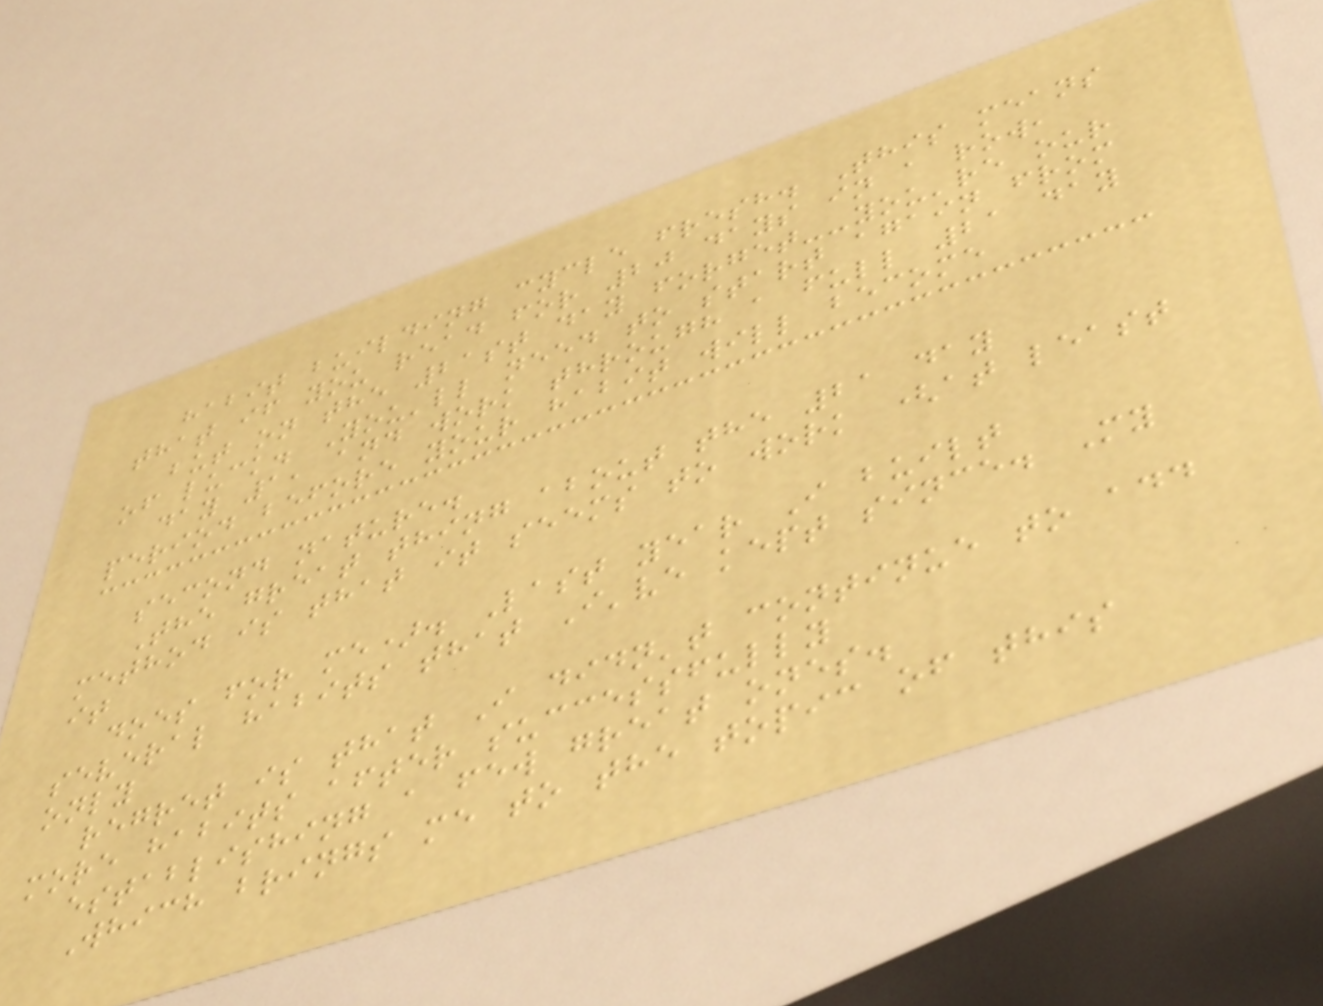habit building cycle fresh. This means
that if you read for 20 days in a row,
but on the 21st day forget--you're our
of luck. You'll need to start again from
day 1, and work through a full 21 day
period before your habit will become
second nature.
The great thing about the 21 day
method is that it seems to work (at least
it
does for me). Last year I built
several habits that I've kept since. My
only
regret is that I didn't continue to add
more habits after successfully
establishing a few great ones.
Which brings me to the topic of this
